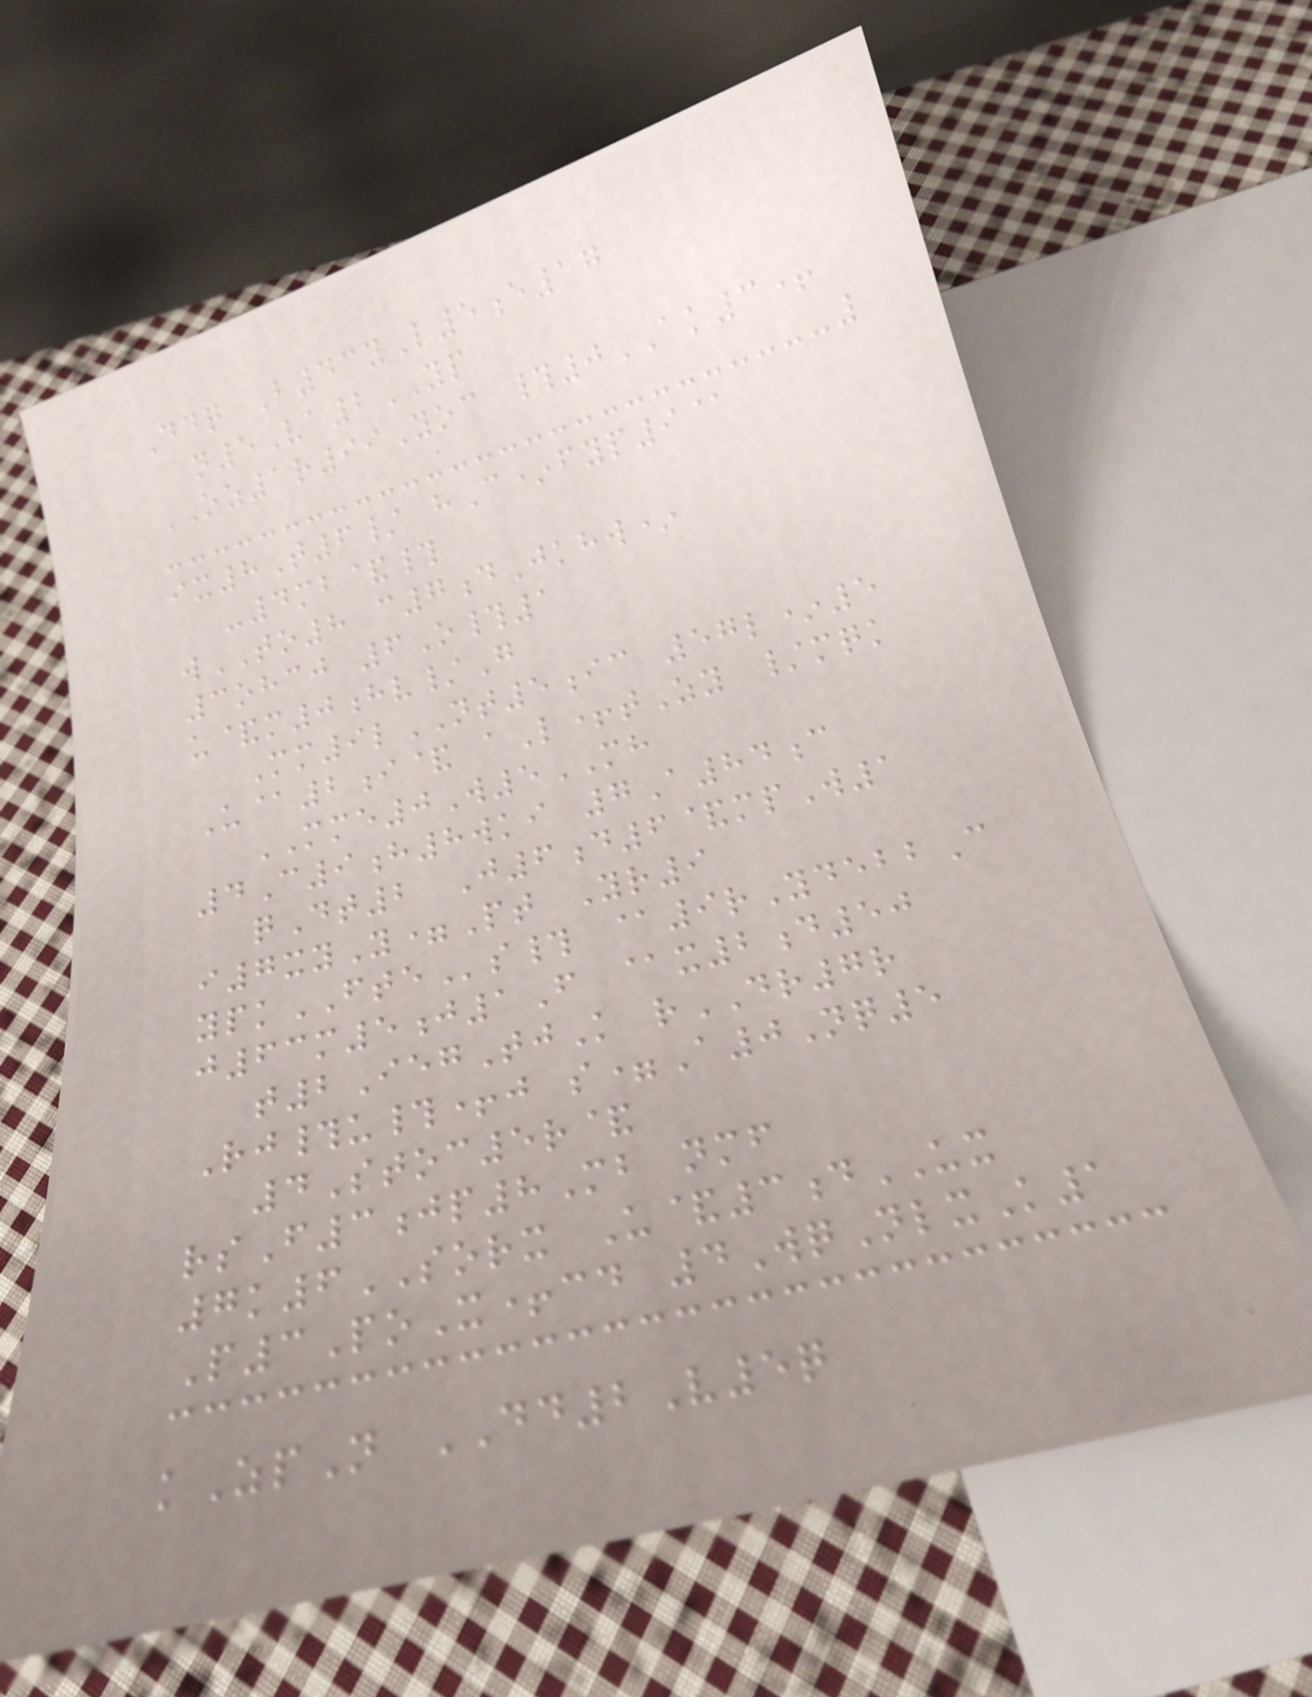Ddq B43yL5e17
n5Va2YP
OZ1r99Yoc #0AK3+
ix8T6/ hC*fyp9@
-4mb&#
wTO8 c7dJkhw*
3ohcj 6O#1
u&m0hv/G
Mm9lNT5ic 57l*5
U@2i& aL+tZy /mqk
MME0W5MH
4C9h8wki 7A84c
qDt2 J6d6&mpW1
i7xyY=Pt Yr9
ypkFTEs# @9rYdebbC
j63m5j1F @x2d50
t2IegTjK rDR7r
Rj#u#+j s=A0Nq5
4Stoc5r&
rsF3jp8Mb nmf
7k6SORX U&3dUX
P3PoX+cd 4WqNlxK1
kZpN DD2V5q
